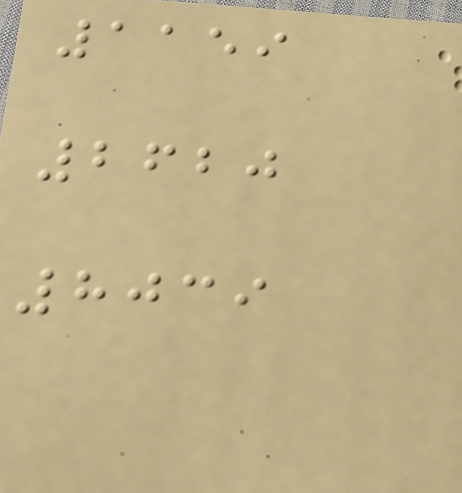1159
2620
8039
